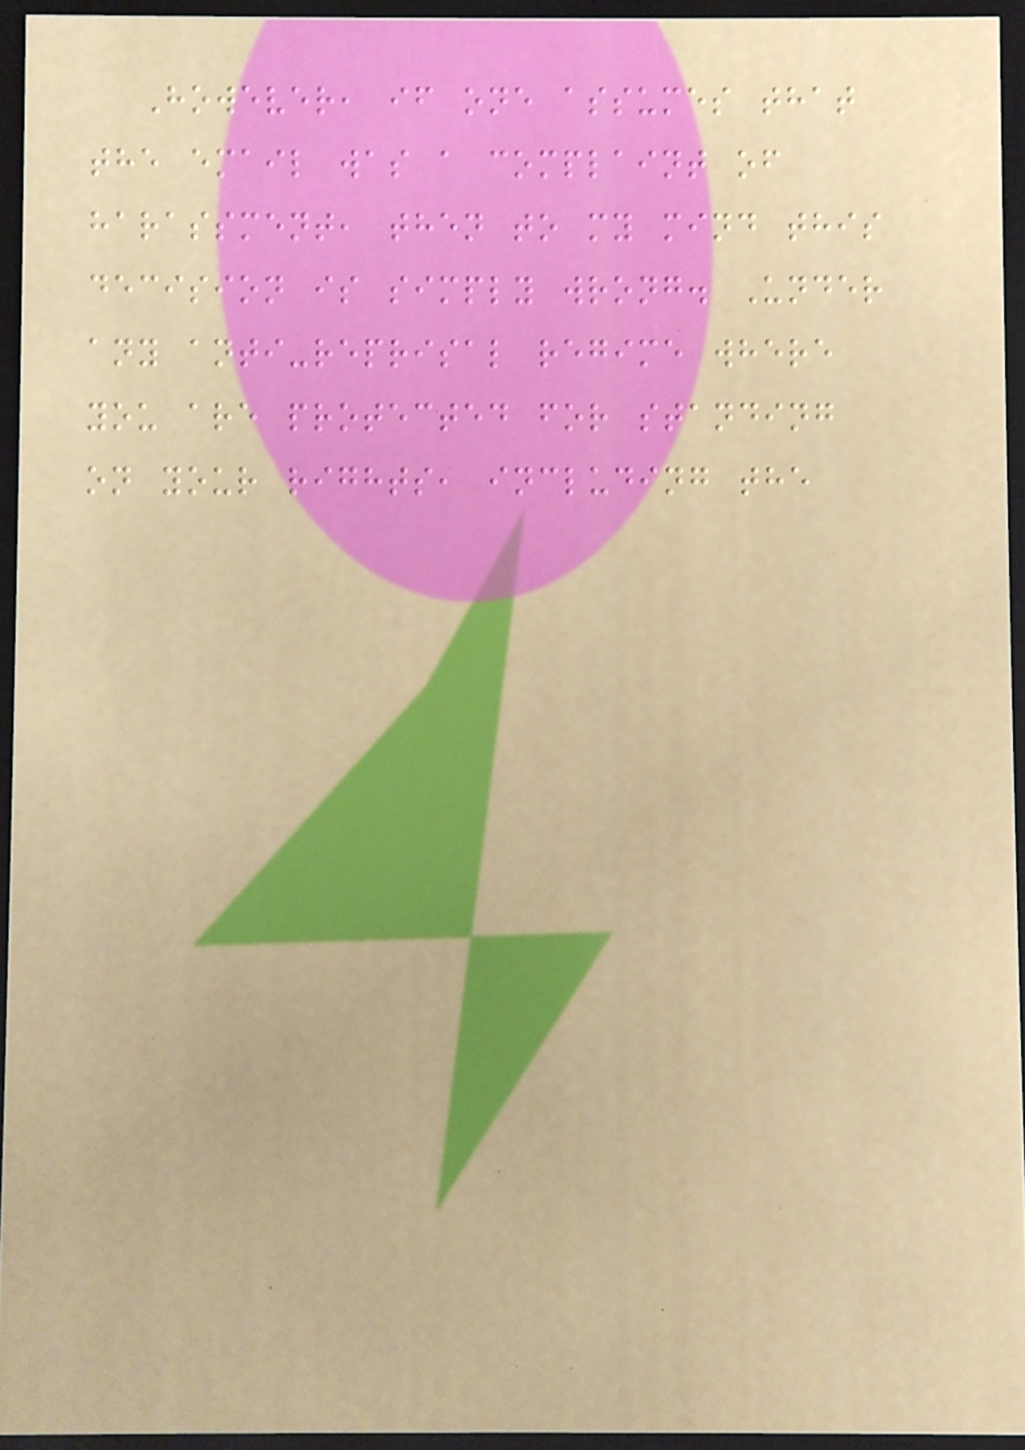However, if one assumes that
the email was a complaint of
harassment, then to my mind this
decision is simply wrong. Under
any anti-reprisal regime where
you are protected for standing
on your rights, including the
